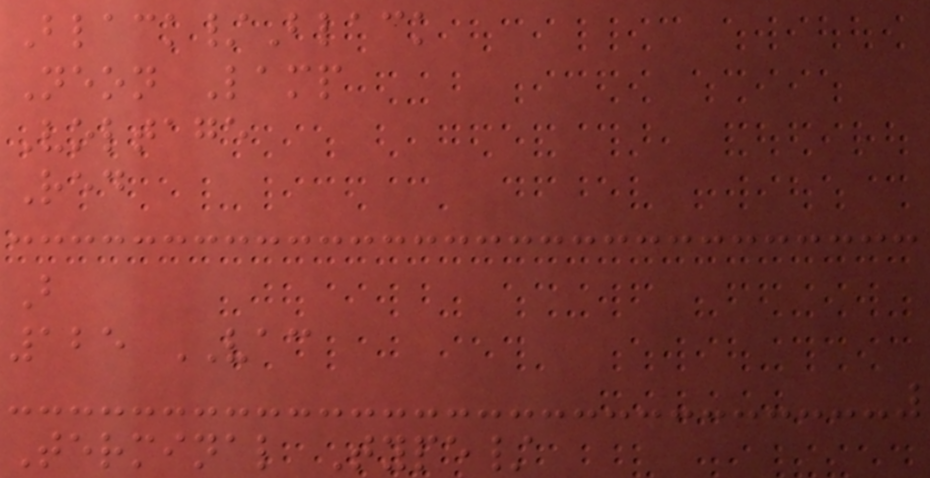Black/Black
Neon Lamp
Voltage
Red
B
125 VAC
Terminal Type/
